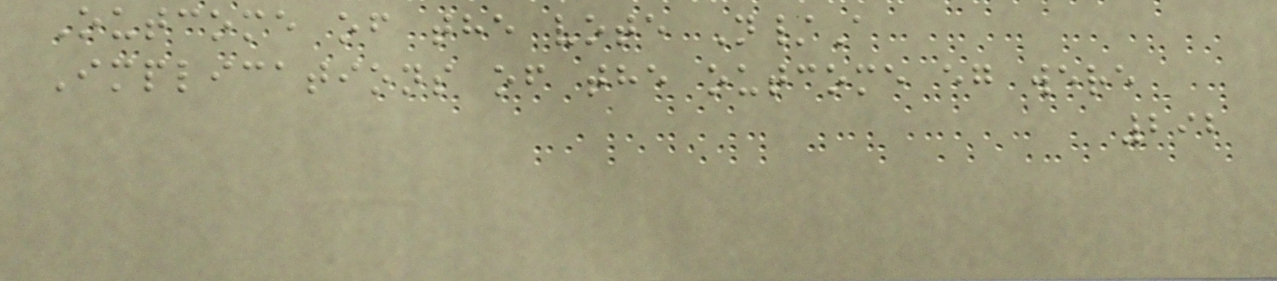Outcome of the vote N/A
Implications of the outcome eg were
292
